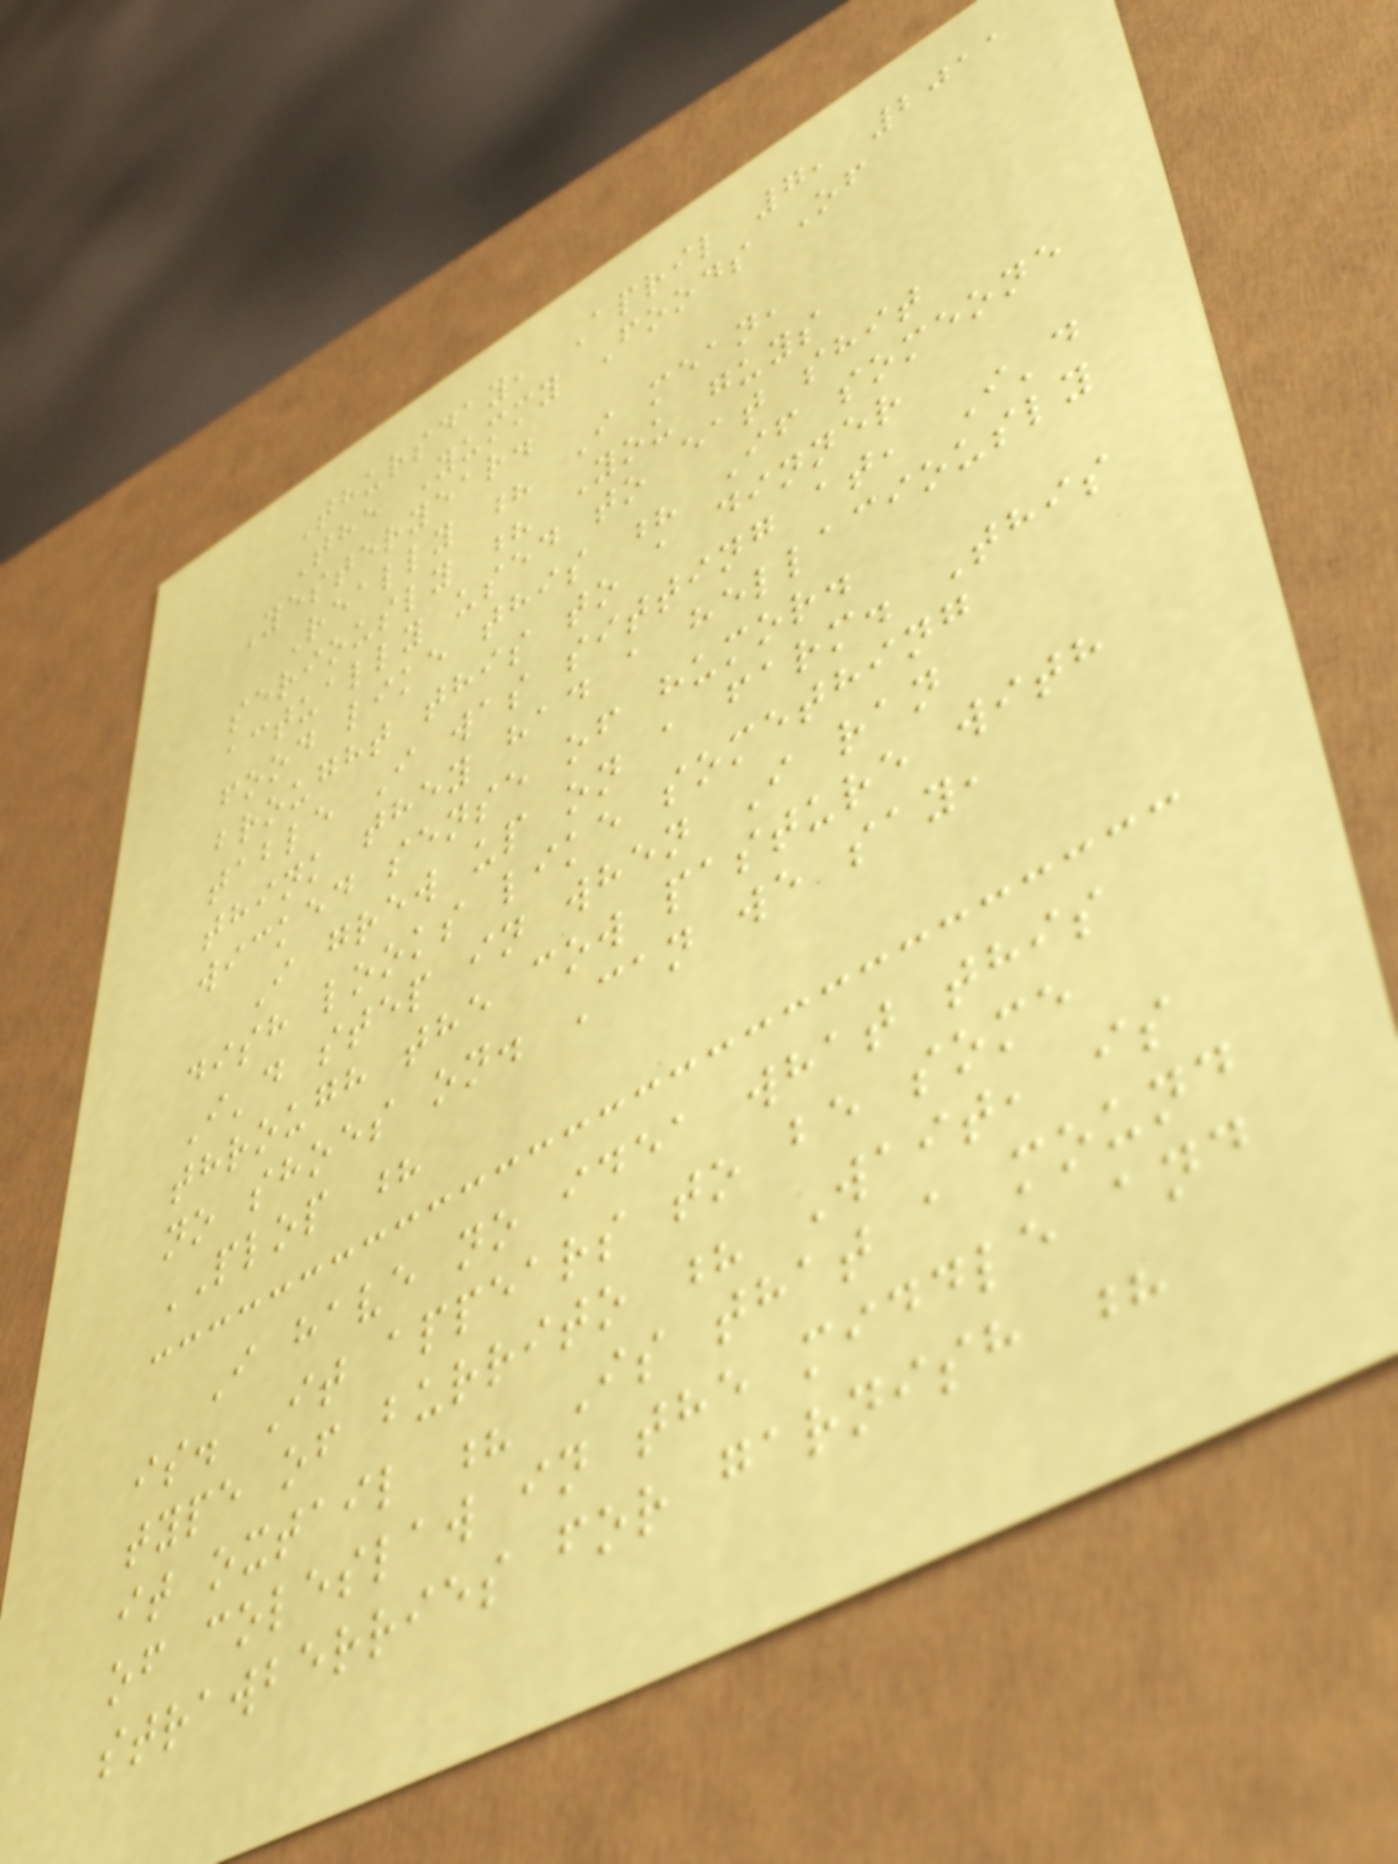Thursday, April 7, 2011
The Yummy Foods Of
Yesteryear.
Really ? I mean,
seriously ? You guys
actually used to eat shit
food like this ? If someone
brought this to a dinner
table I was sitting at, I'd
think they had a hellaciously
wicked sense of humor.
I grew up on a farm. This
dish looks like something
I'd step in when I ran
through the cow pasture with
no shoes on. Can we say,
PLOP ?
I have no idea what this
is. It appears to be some
type of burrito ? Wait, is
it oxtail ? Is that a mound
of coleslaw in the middle and
strawberries for garnish ?
